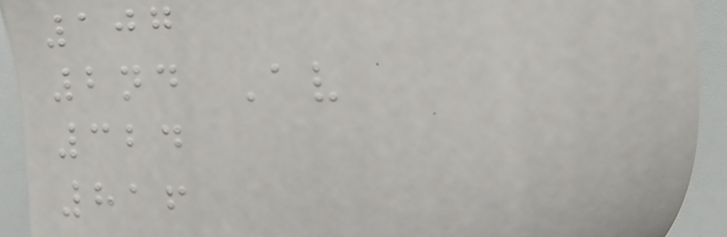107
2nd Av
324
816
